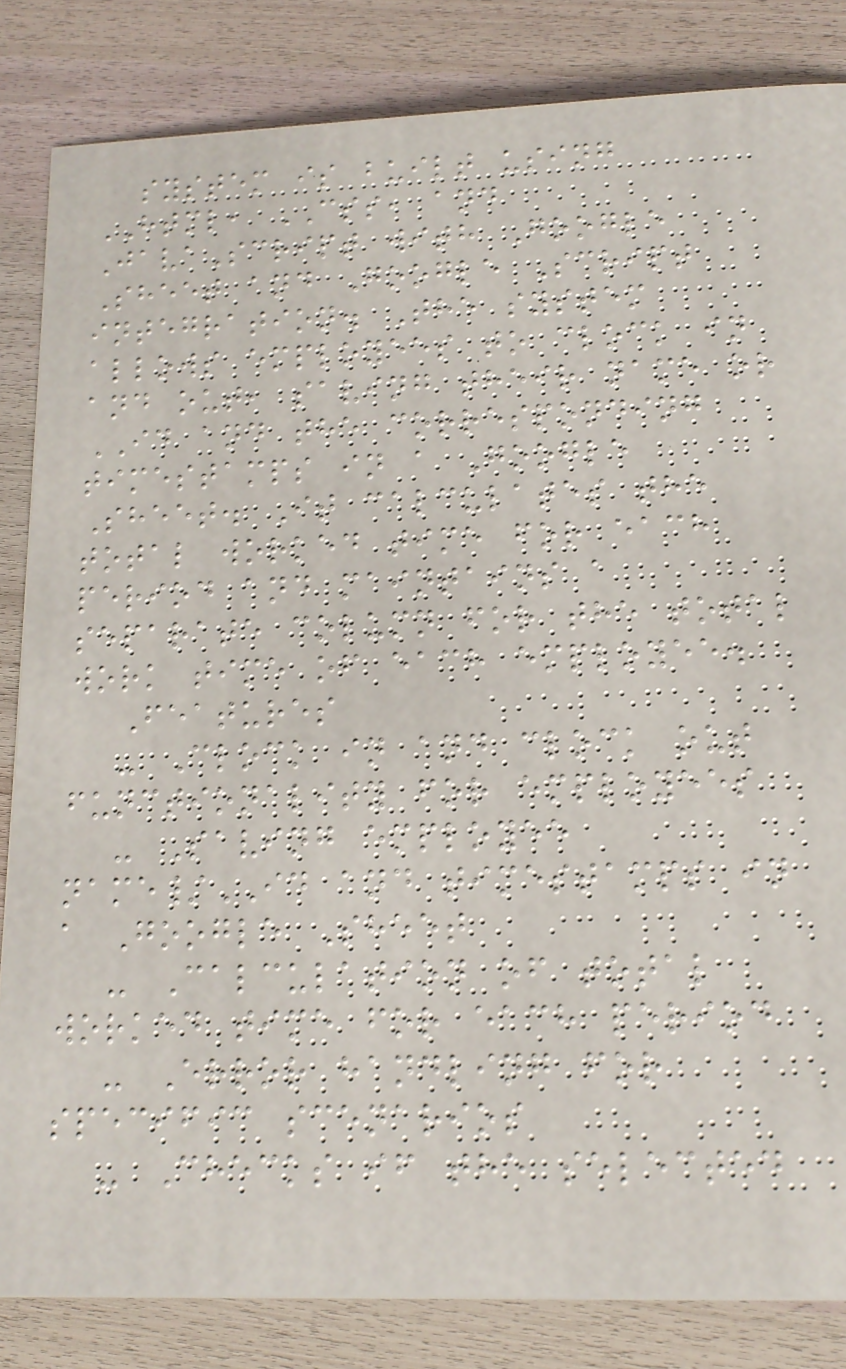system is built using
HTML, CSS, and
JavaScript with Google
Sheet and Google Script
integration. The system
allows employees to clock in
and out, saving their name or
ID and the corresponding
timestamps in a Google
Sheet. It calculates the
total worked time for each
period and maintains a
separate column for the total
work time of each employee.
Features
- Clock in and clock out
functionality for employees
- Saving employee
name/ID and timestamps in
a Google Sheet
- Calculation of total
worked time for each period
- Error handling for
specific scenarios
- Checks if the selected
